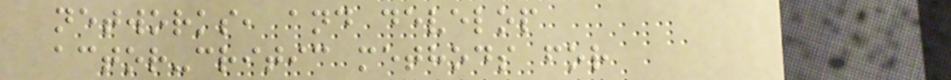networks, and develop
actor-critic methods for
